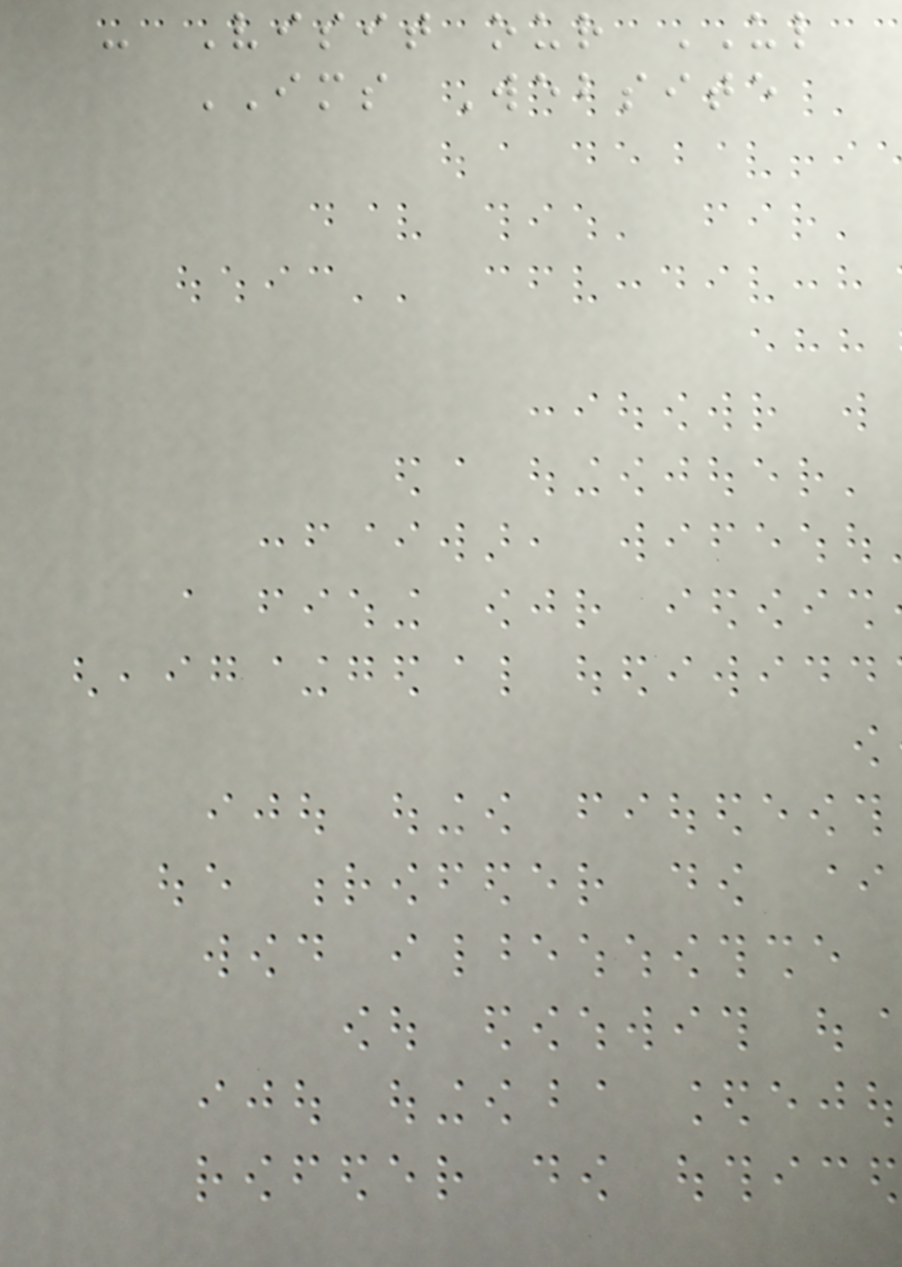- Visit our UL
IMS Website
